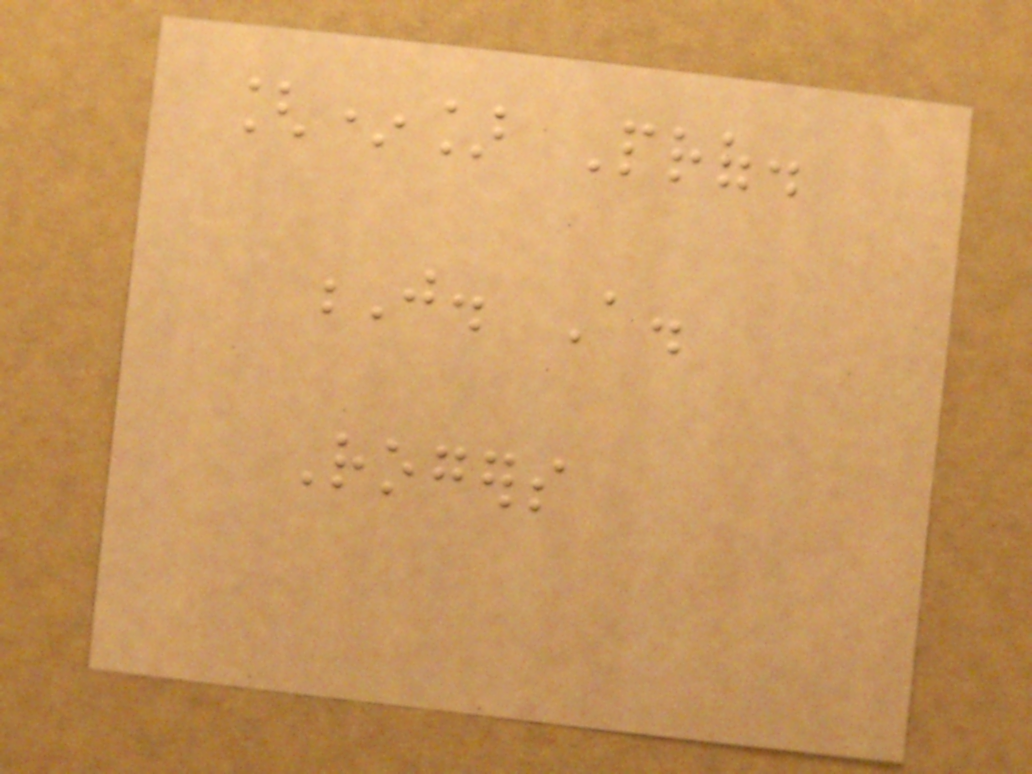[*] Prof.
J. A.
Rogers
